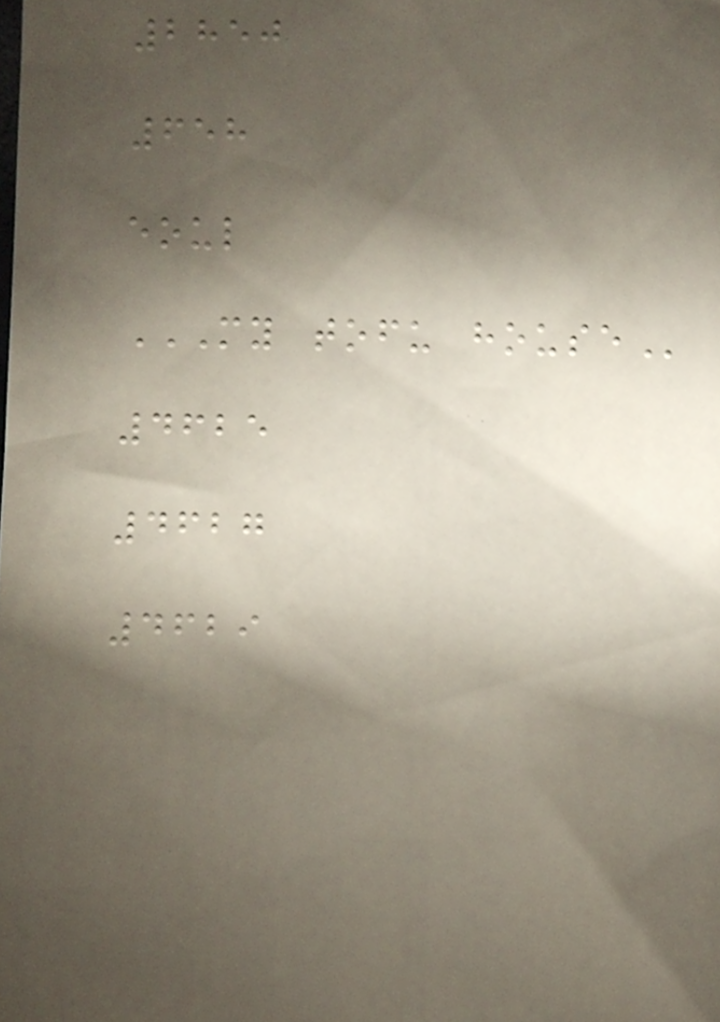2850
658
eoul
MY TOFU HOUSE
4625
4627
4629
